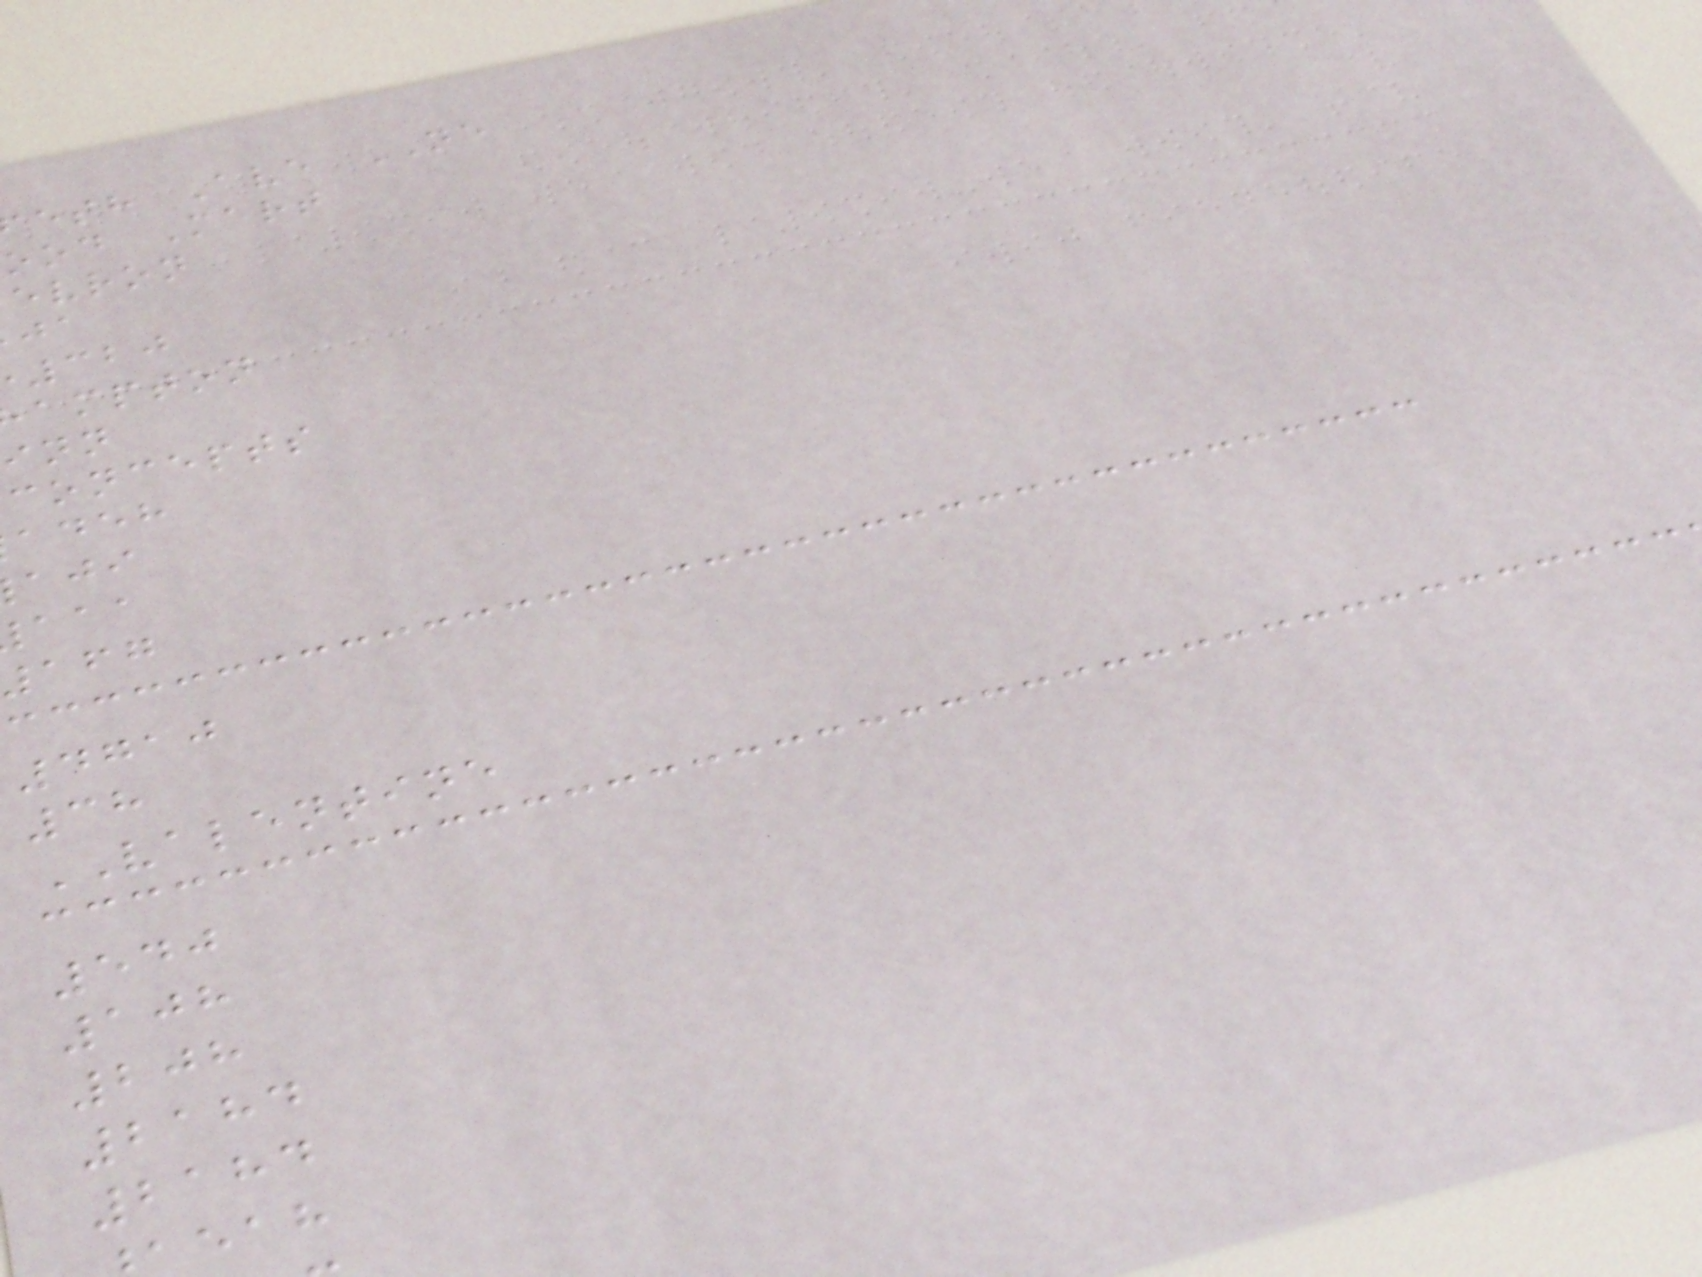eth Ave NE
ood Mart
evron
320
ampton
concepts
adeh
4710
38
VALENTINE
540
108
208
2184
2184
